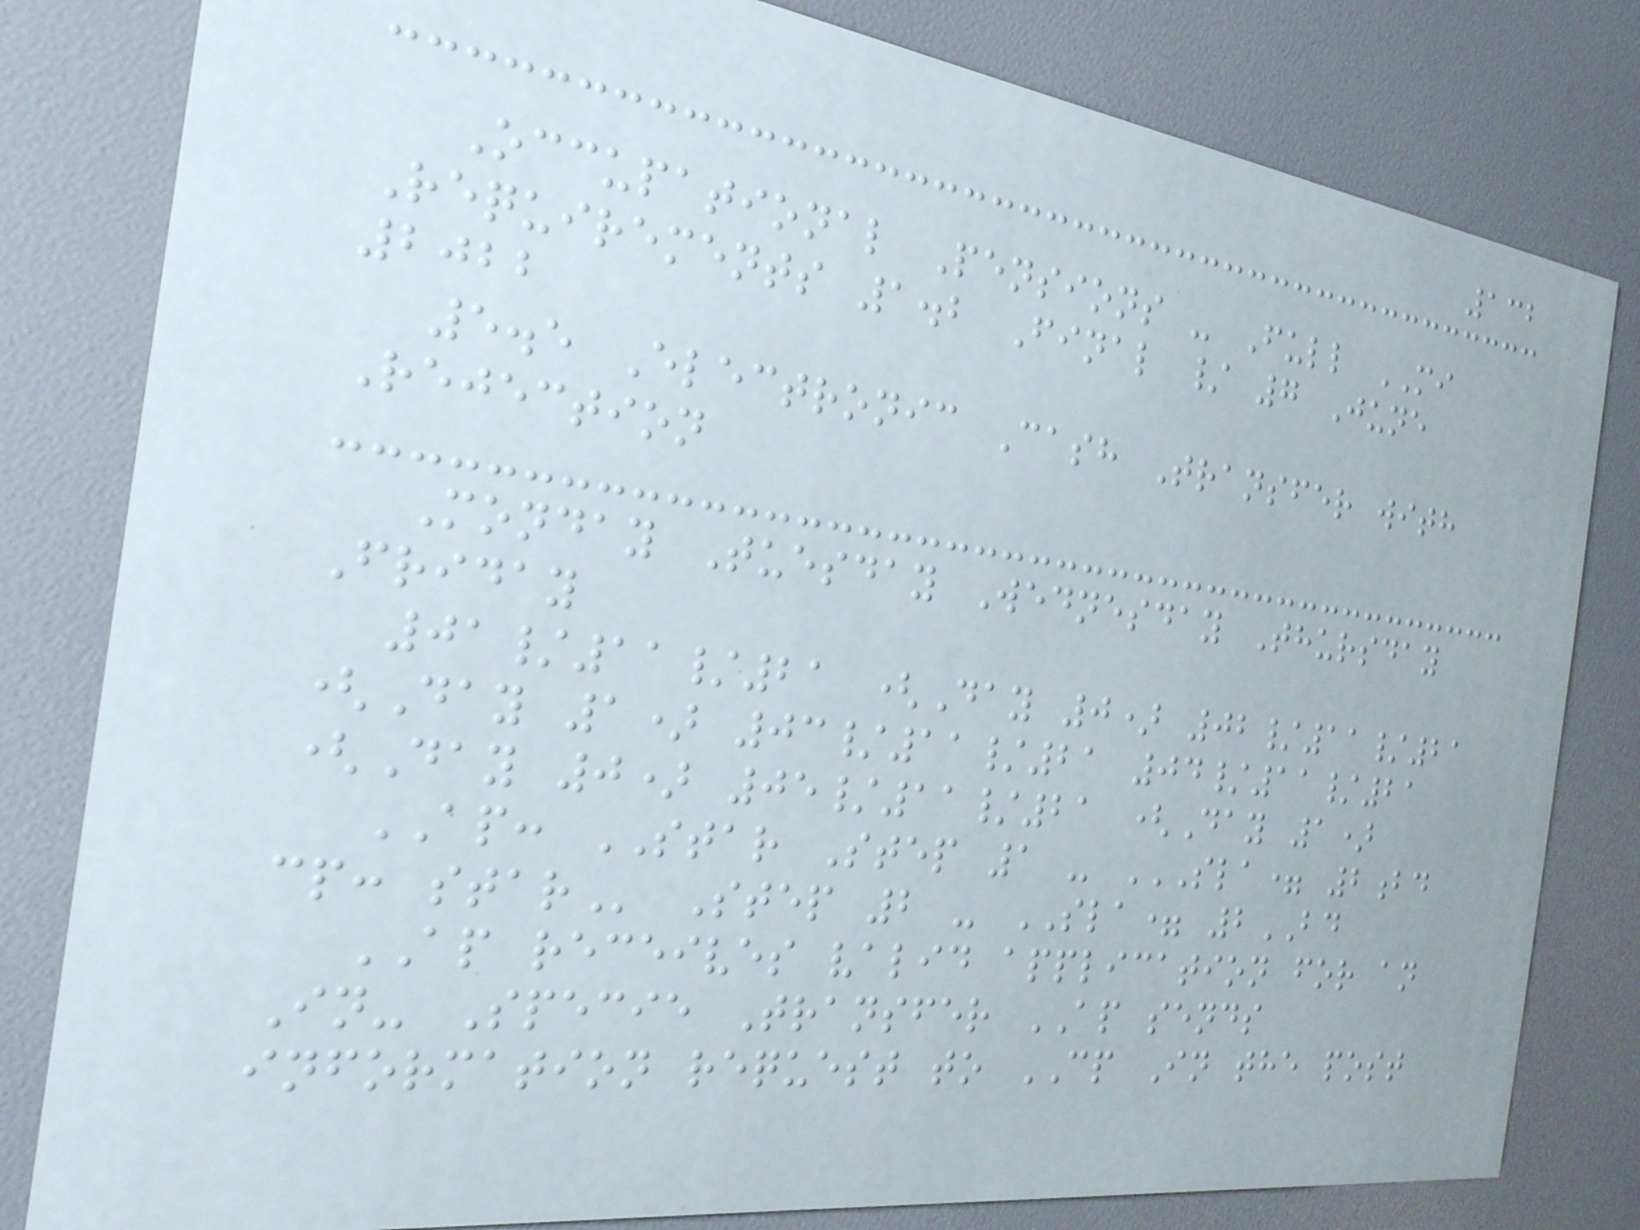132
Occupational Pensions - Full MI
Requirements 1.2 Final / 7 June
2022
5.5 Electronic Cash Transfer with
Rejection
Monday Tuesday Wednesday Thursday
Friday
01/11/21 (Day 0) 02/11/21
(Day 1) 03/11/21 04/11/21
(Day 0) 05/11/21 (Day 1)
AP: STAR Step 1 - SLA= 2BD
CP: STAR Step 2 - SLA= 2BD
AP receives valid application for an
In- Specie Transfer AP sends
information request to CP In the post
